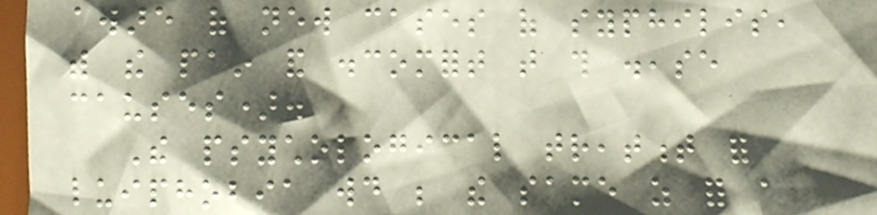aware of new cases of syphilis,
with the pain and discomfort that this disease
causes).
The psychological treatment for
luiphobia would be the same as for a
